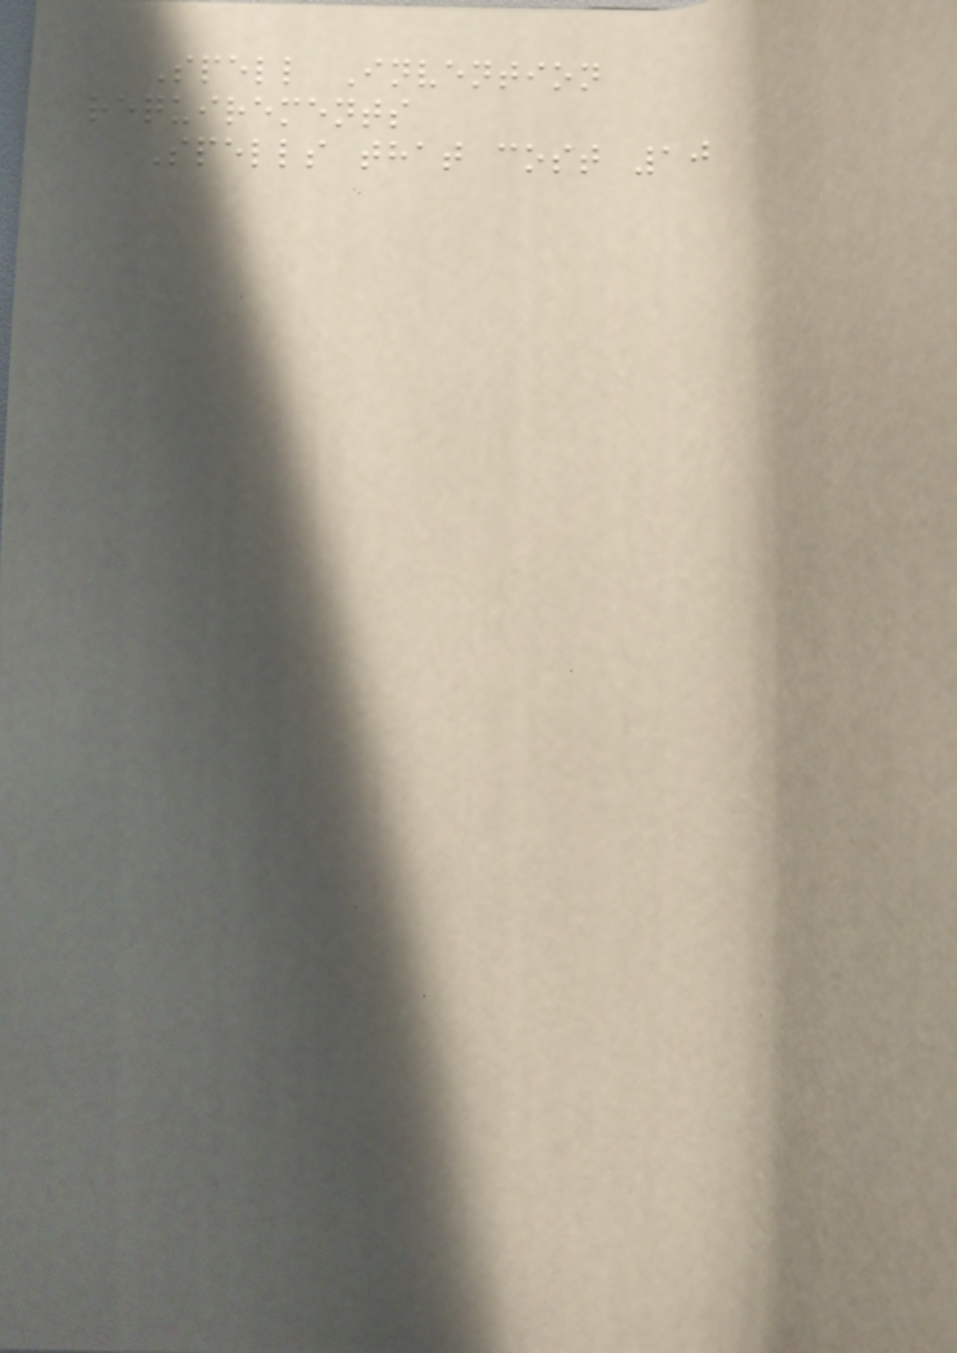Spell Invention
requirements
Spells that cost 10
